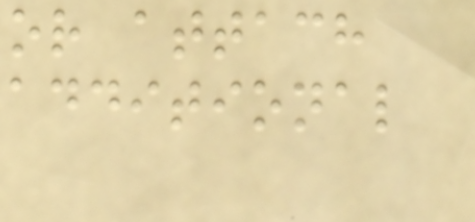or attach
additional
